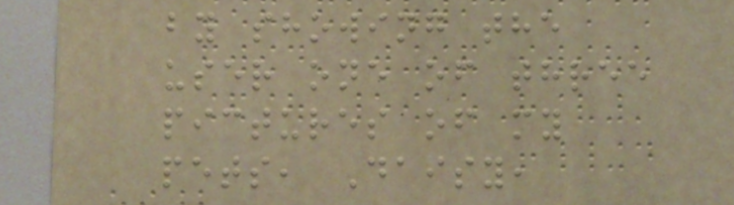by showing the
user one of three
pictures of my
pets, Daisy,
